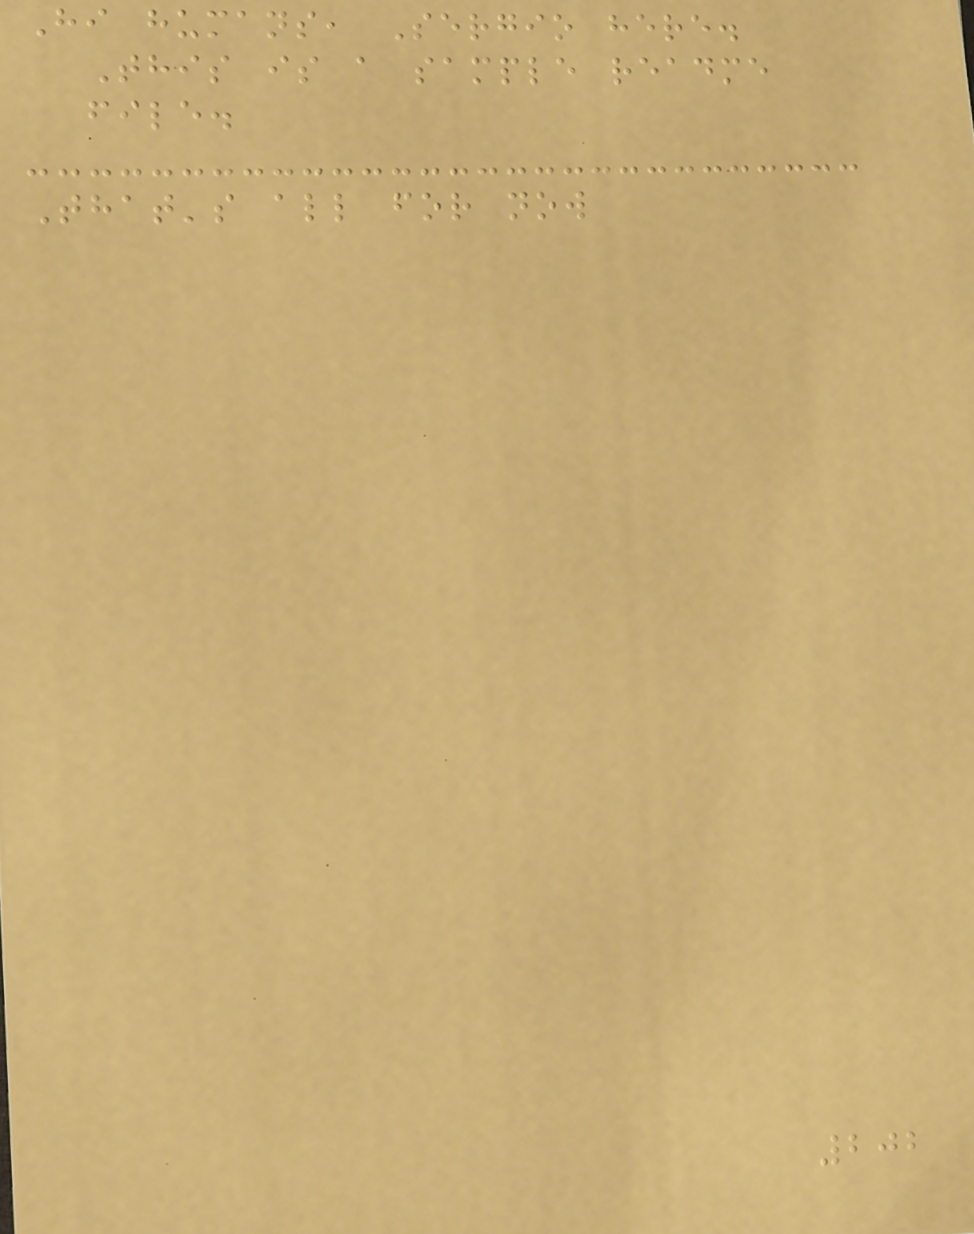Hi humans, Sergio here.
This is a sample readme
file.
That's all for now
202
